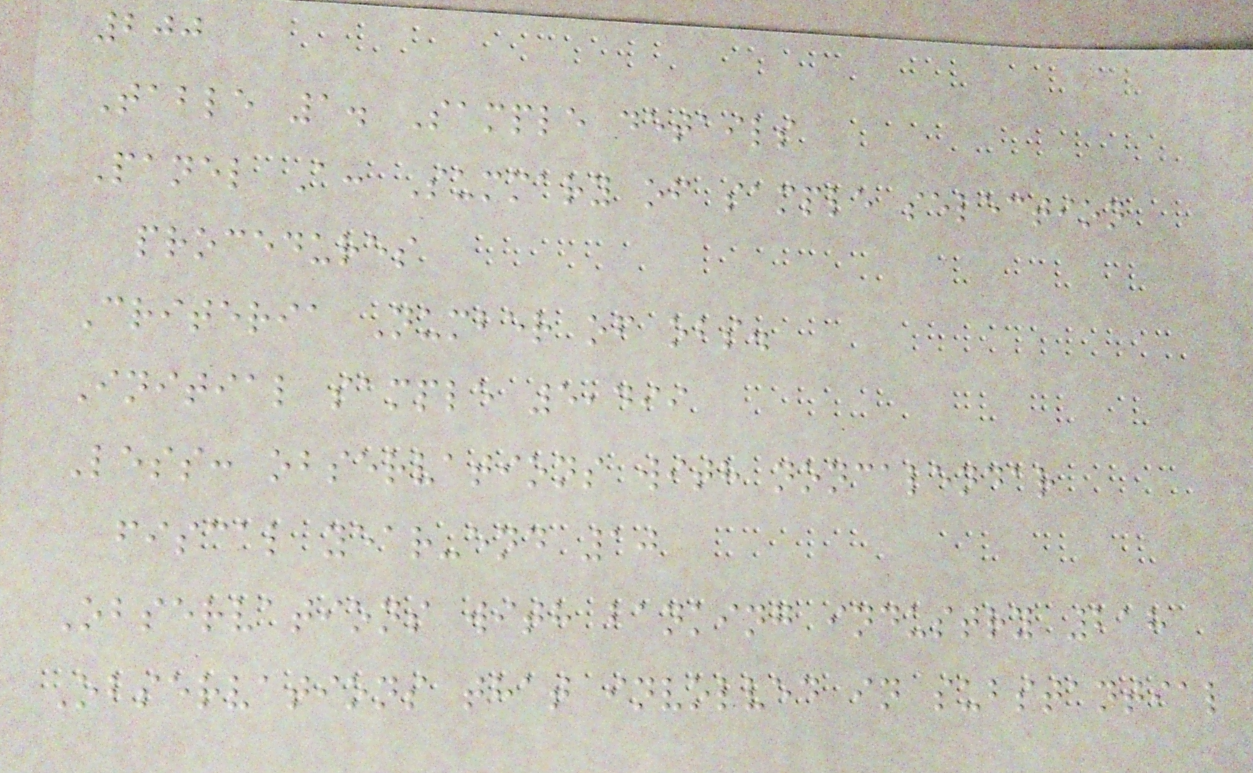200
Table 1. Sample details
Panel A: Summary of sample selection
procedures
Criteria Number of obs.
Initial sample 5,499
Less: observations with noncalendar
fiscal year-end 10
Observations with banking industry 218
Observations that involved in substantial
